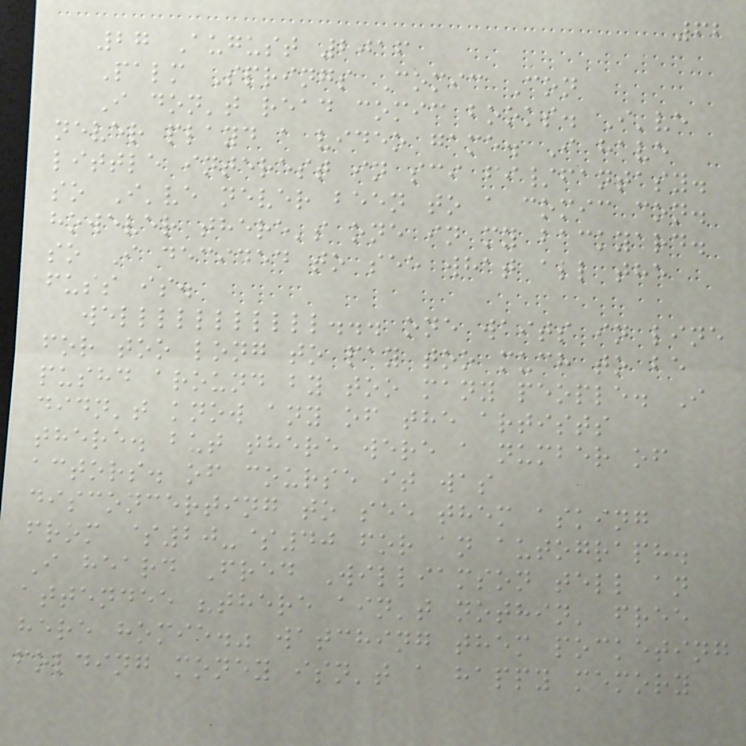62
27 August 2016
Palm Springs Comic Con
I don't read comic books. I've
never playd a video game. I have
little interest in sci fi/fantasy.
so I've never been to a comic con.
however there's one in my backyard.
so I decided to see what all the
fuss is.
welllllllllll... one waits in line
for too long to pay too much to be
pushd around by too many people. I
didn't know any of the artists
there. but there were a number of
actors. of course it was
disconcerting to see them asking
from $20-$40 for an autograph.
I heard Fred Williamson tell an
attendee "there ain't nothin' free
here homie." watching them pocketing
folding money isn't a happy memory
